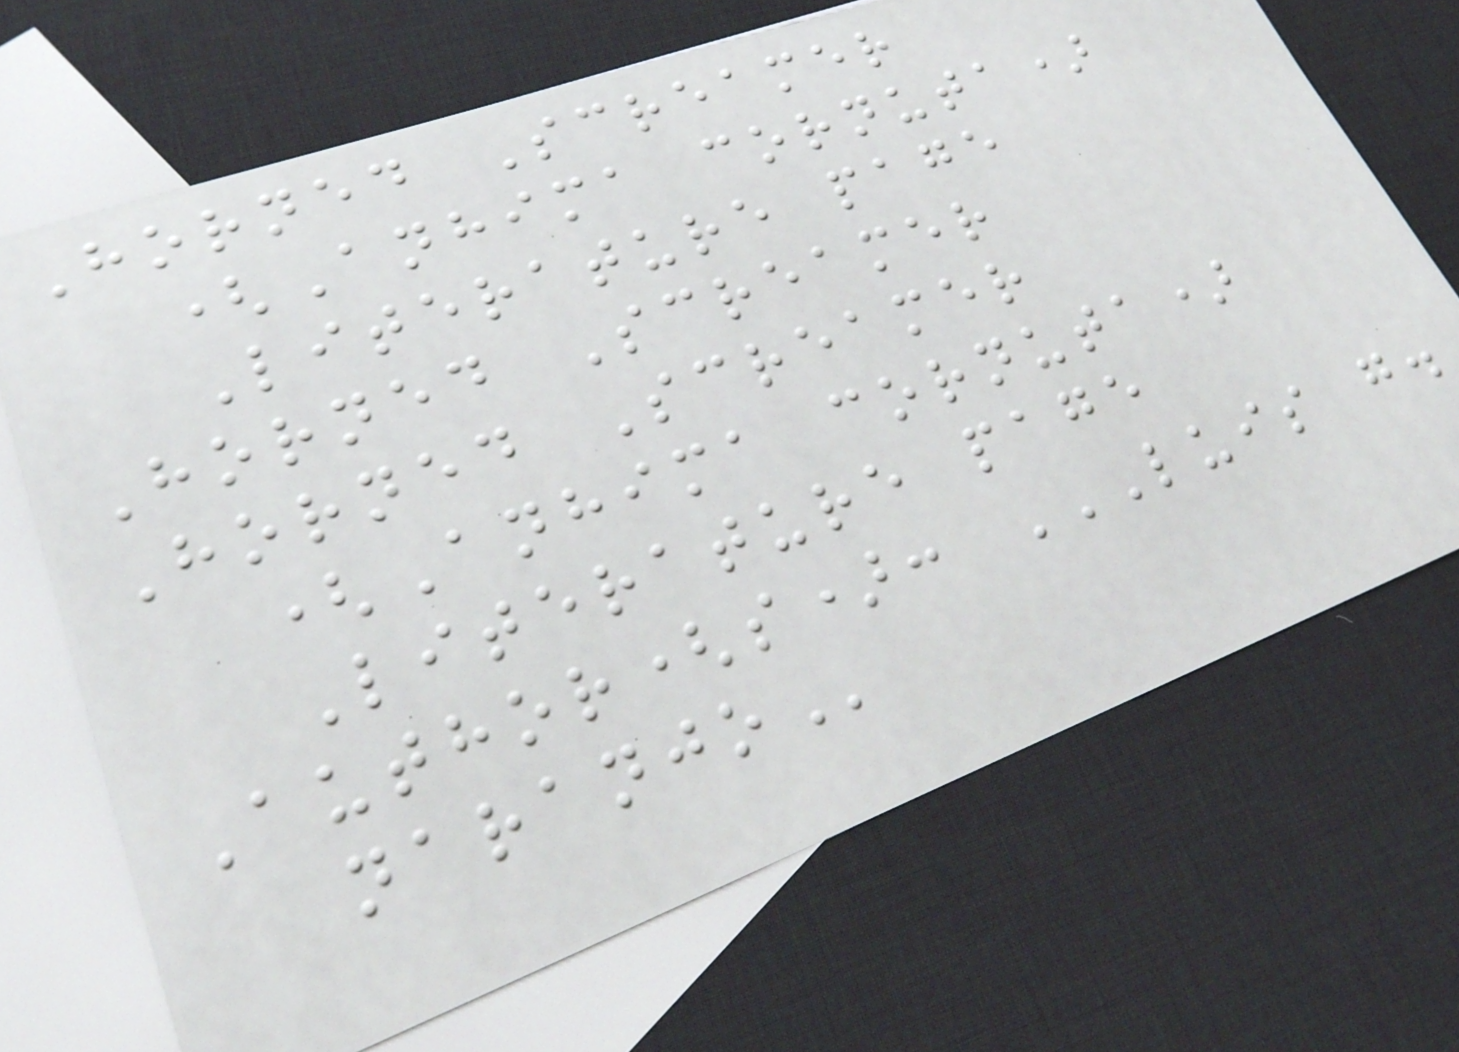Horned Screamer
(Anhima cornuta)
Literature page
Horned Screamer
Horned Screamer
(Anhima cornuta)
Literature page
Author(s): LUIS G.
NARANJO
